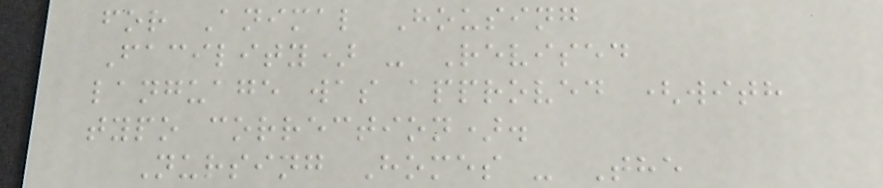for Animal Housing
Facility) - Revised
language was approved (with
typo correction).
Nursing Homes - The
